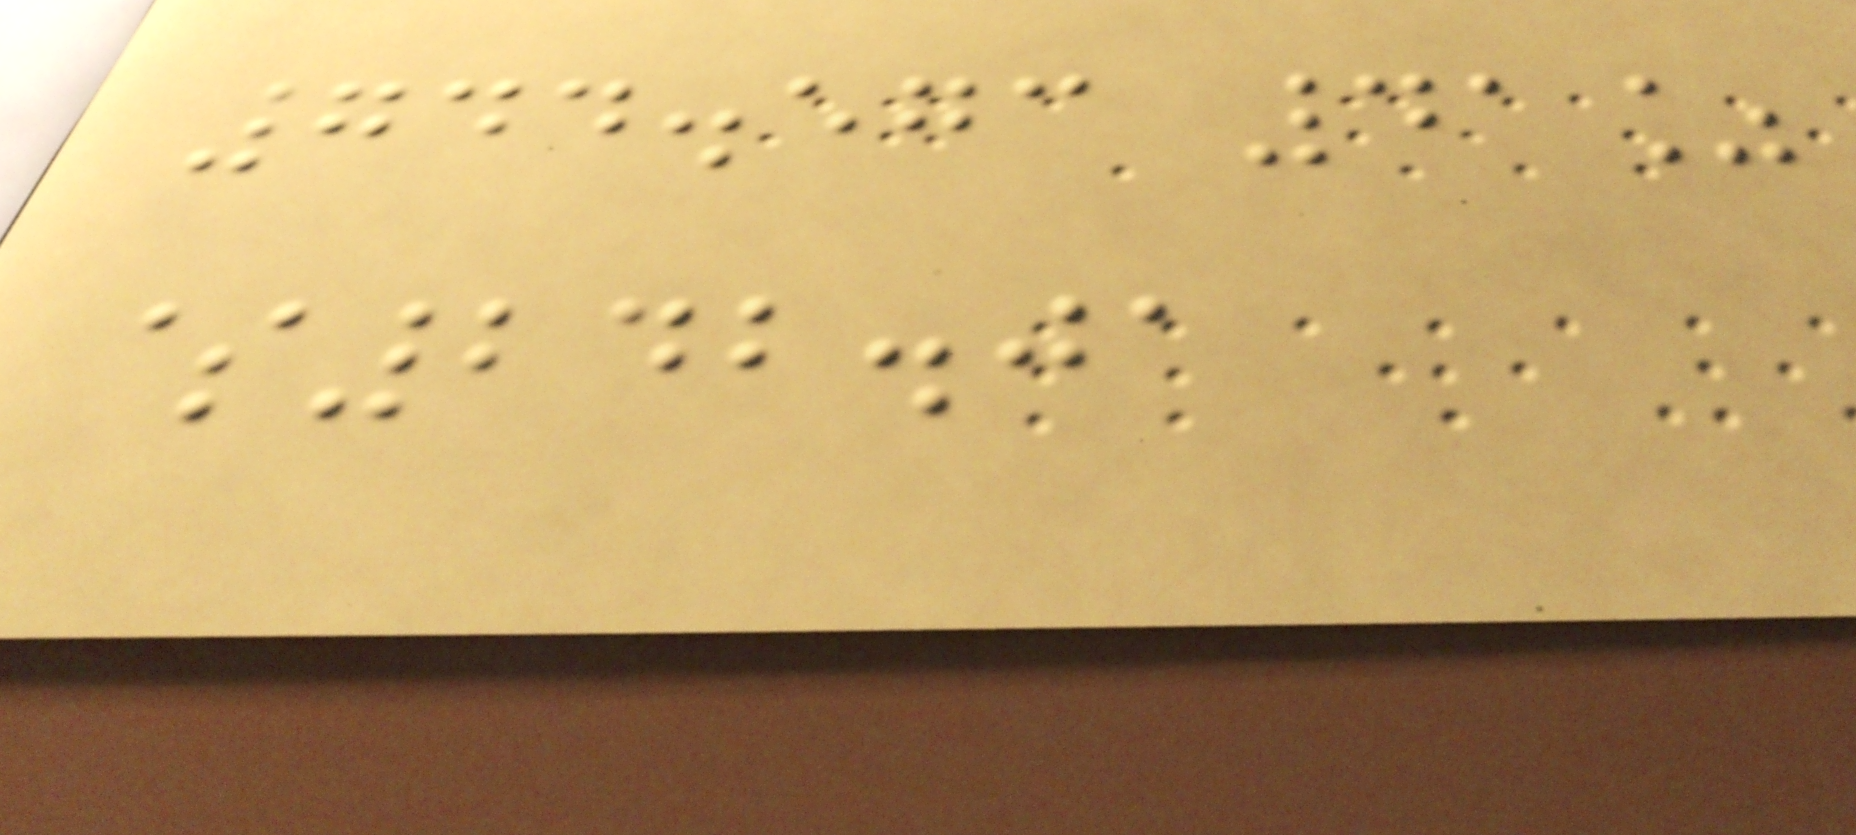744.573 41%
$242.01
